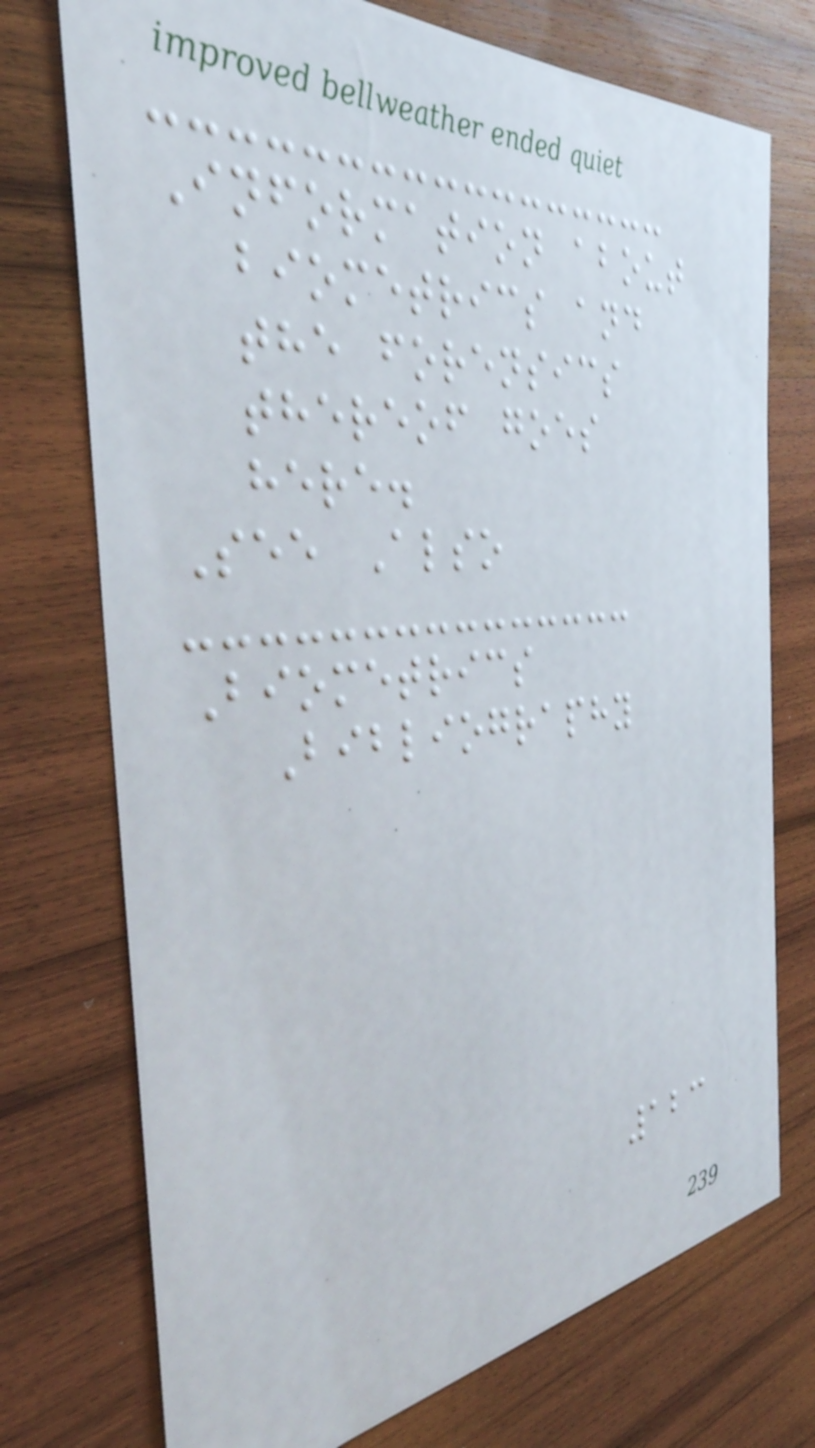Information about
biometrics and
the forensics
thereof goes
here.
See Also
Biometrics
Bibliography
123
